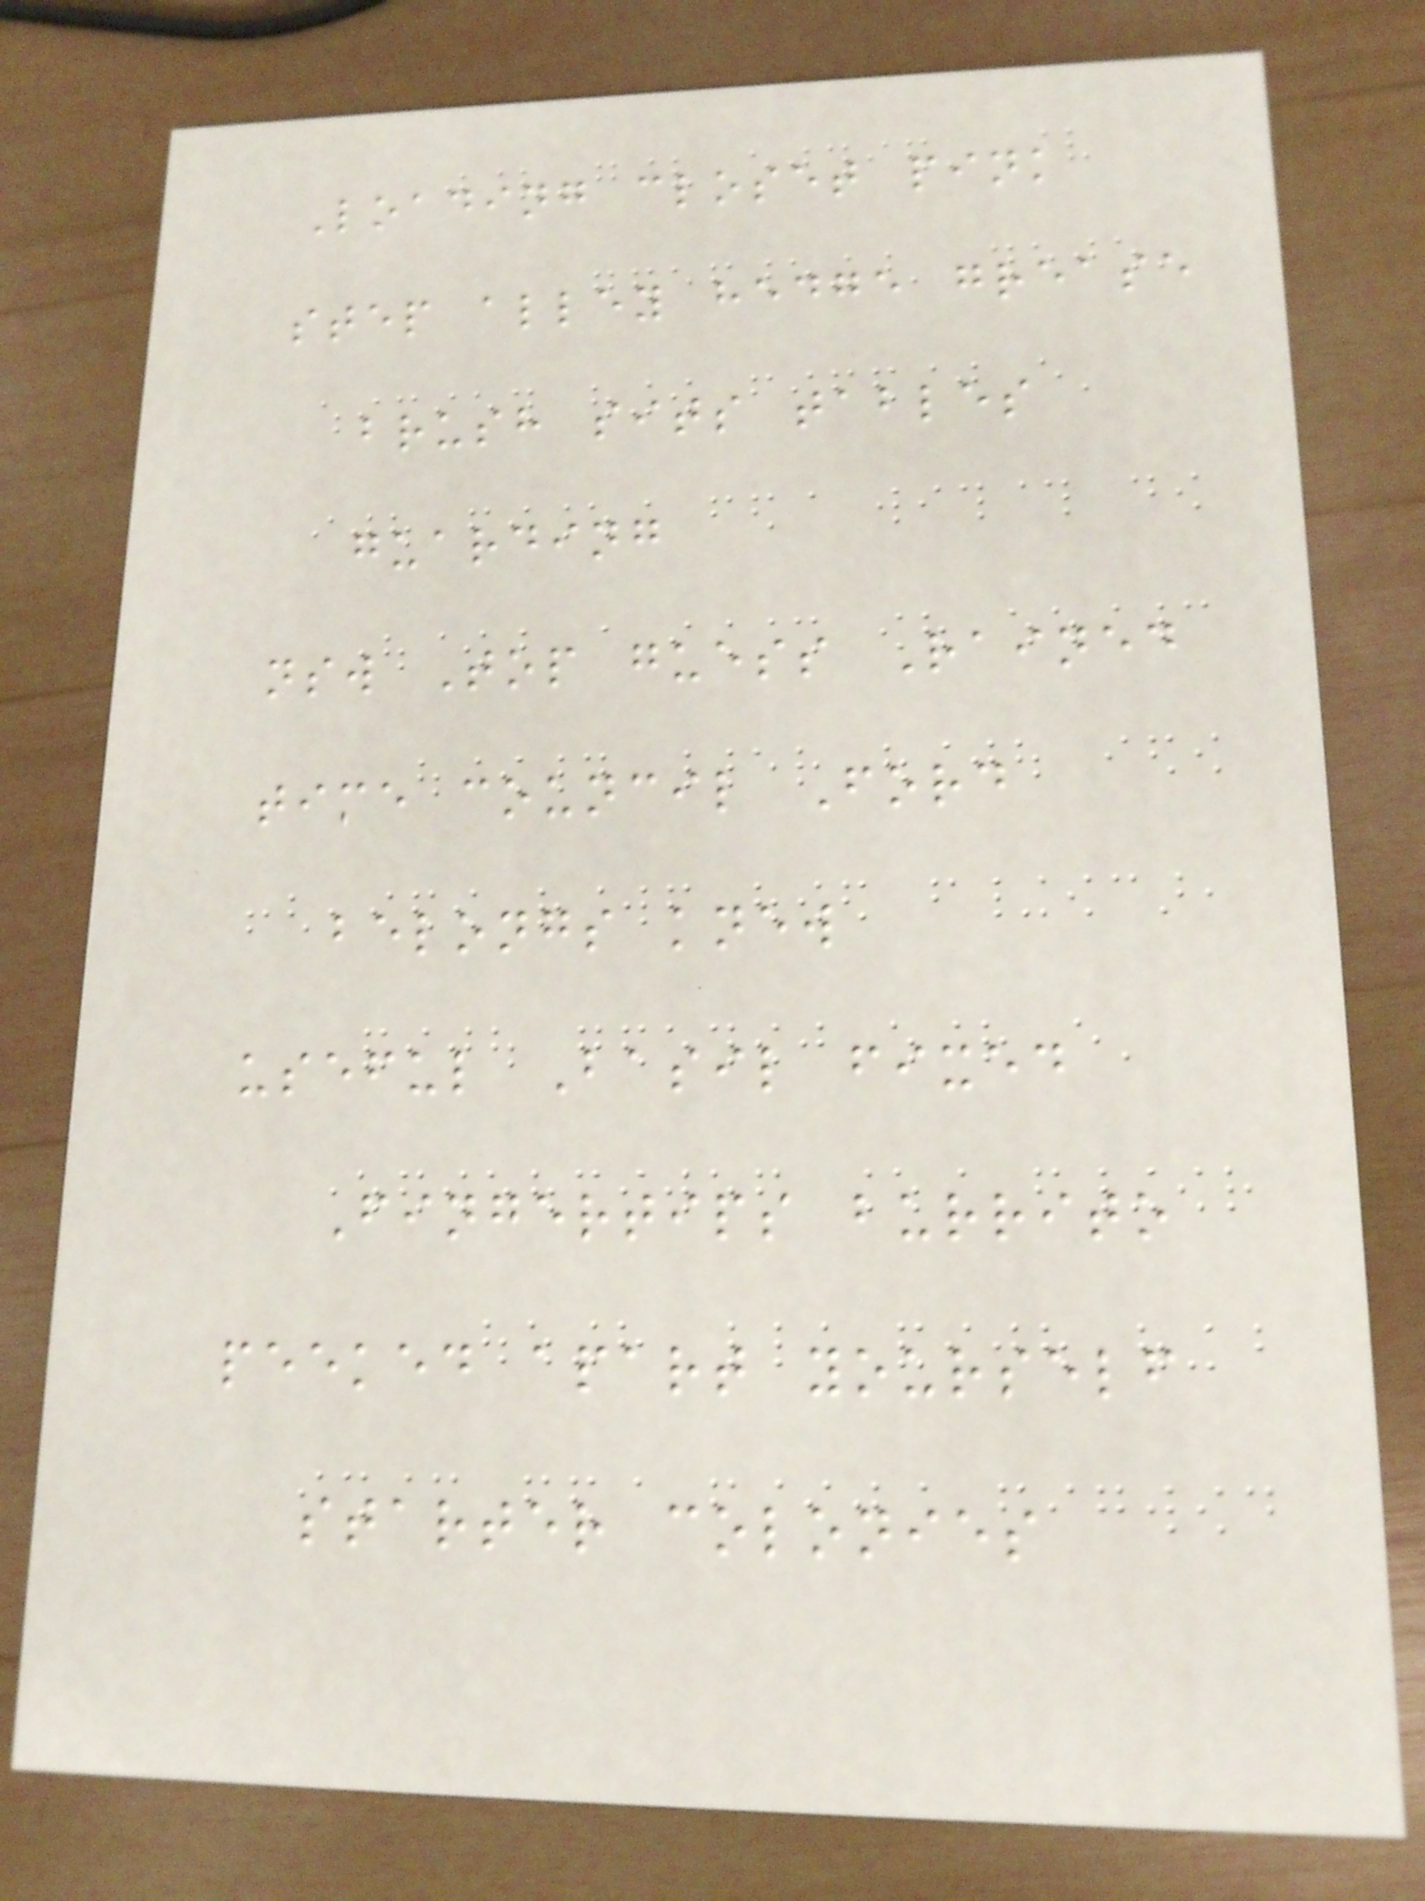Loading closet pink
step alley hedge grease
brush sits tables
guarding
nsw Top guess Rained
time council Ford
belongs knew
useful Basil fixed
Fingertips burrito
peeked apart yourself
starter colonies
